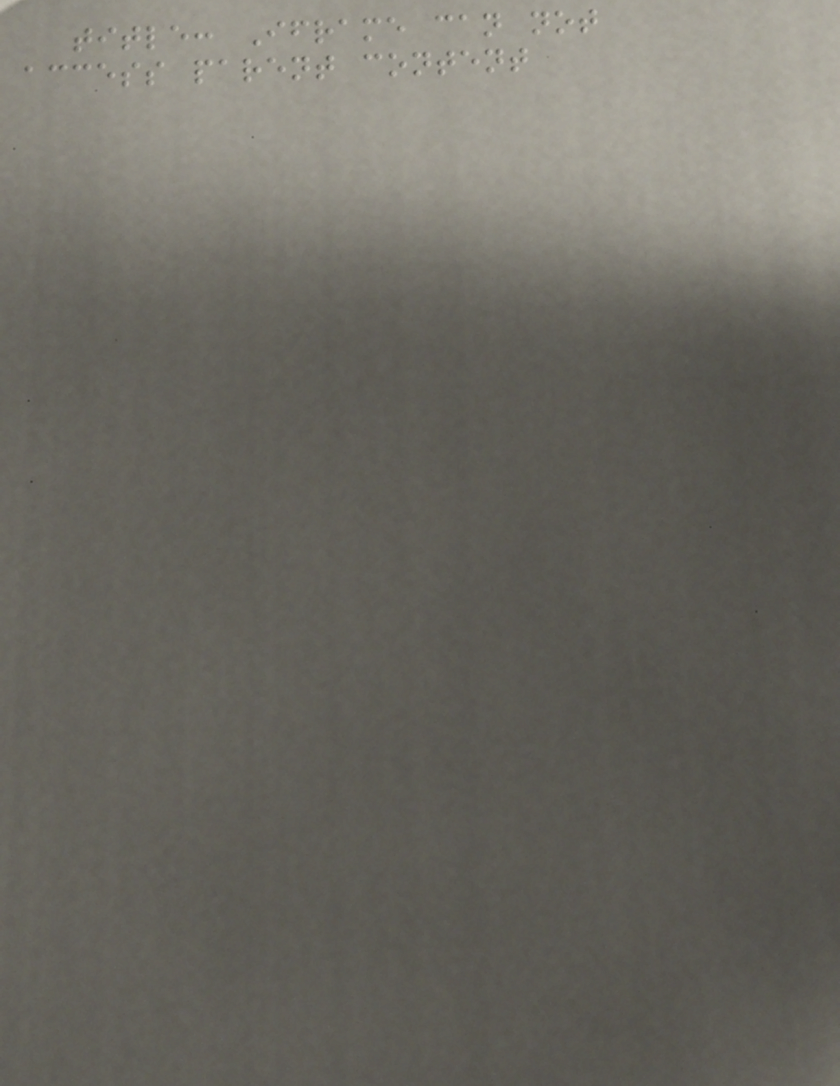title: Iframe can not
access parent content
